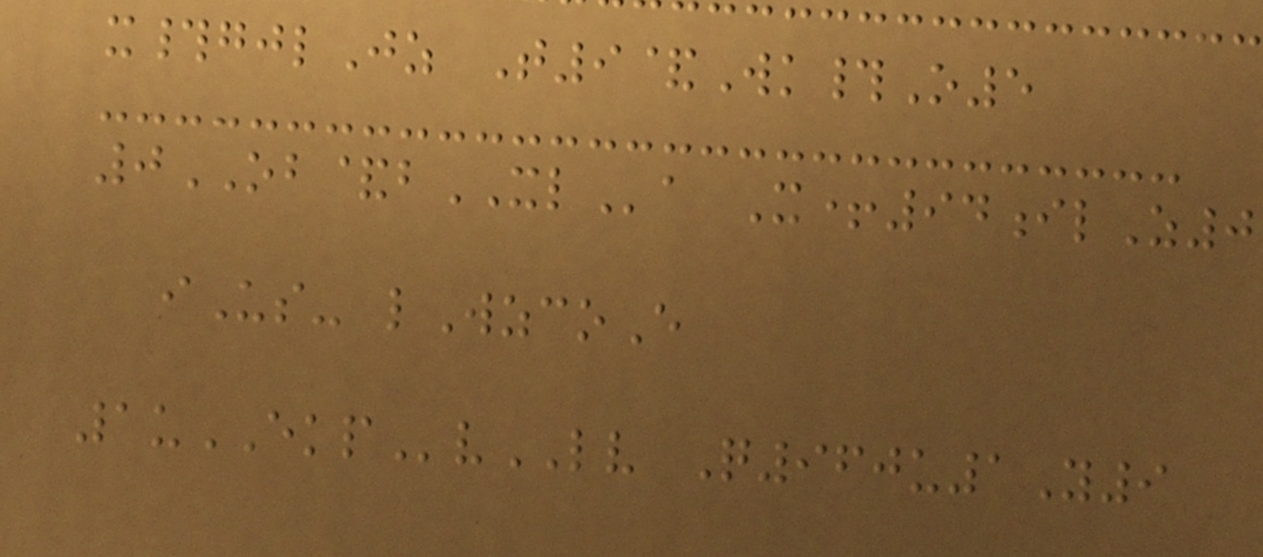x#gjlJz T9&Wk#O5
0OB&bXLa X+94ilZ0
iUs- lWzcoE
1uEKPvLV Q960u1Y9
